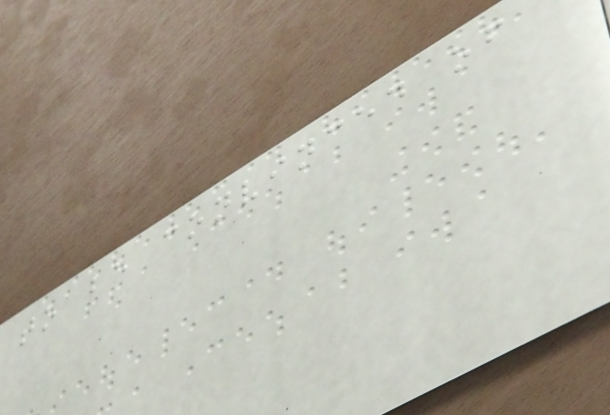to be convinced of
